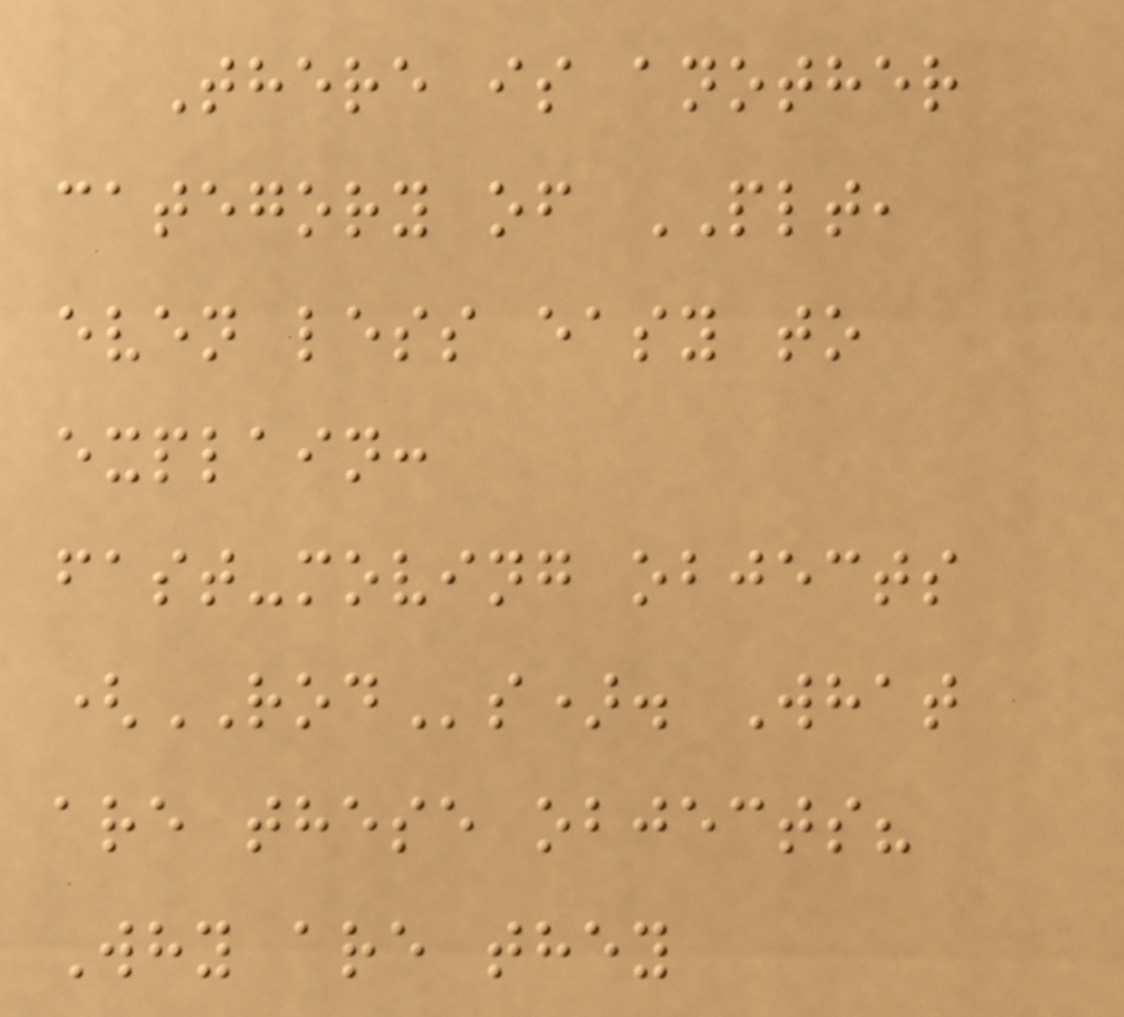There is another
category of PLT,
even less easy to
explain:
fast-moving objects
(RODs). What
are these objects?
Why are they
